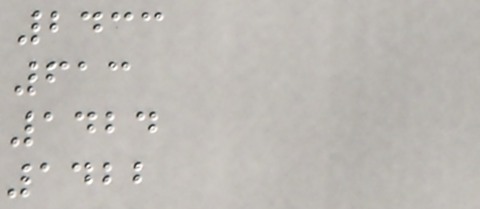2433
613
1424
1422
